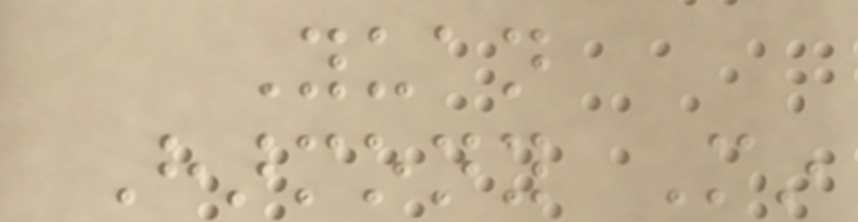Yuan
Harmony Min
